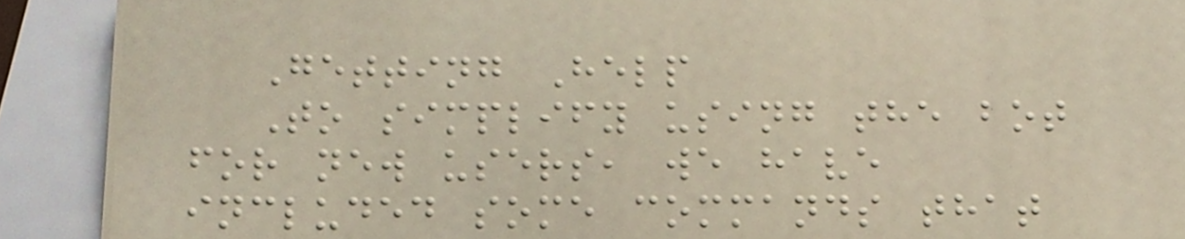Getting Help
To simplify using the bot
for new users, we have
included some commands that
